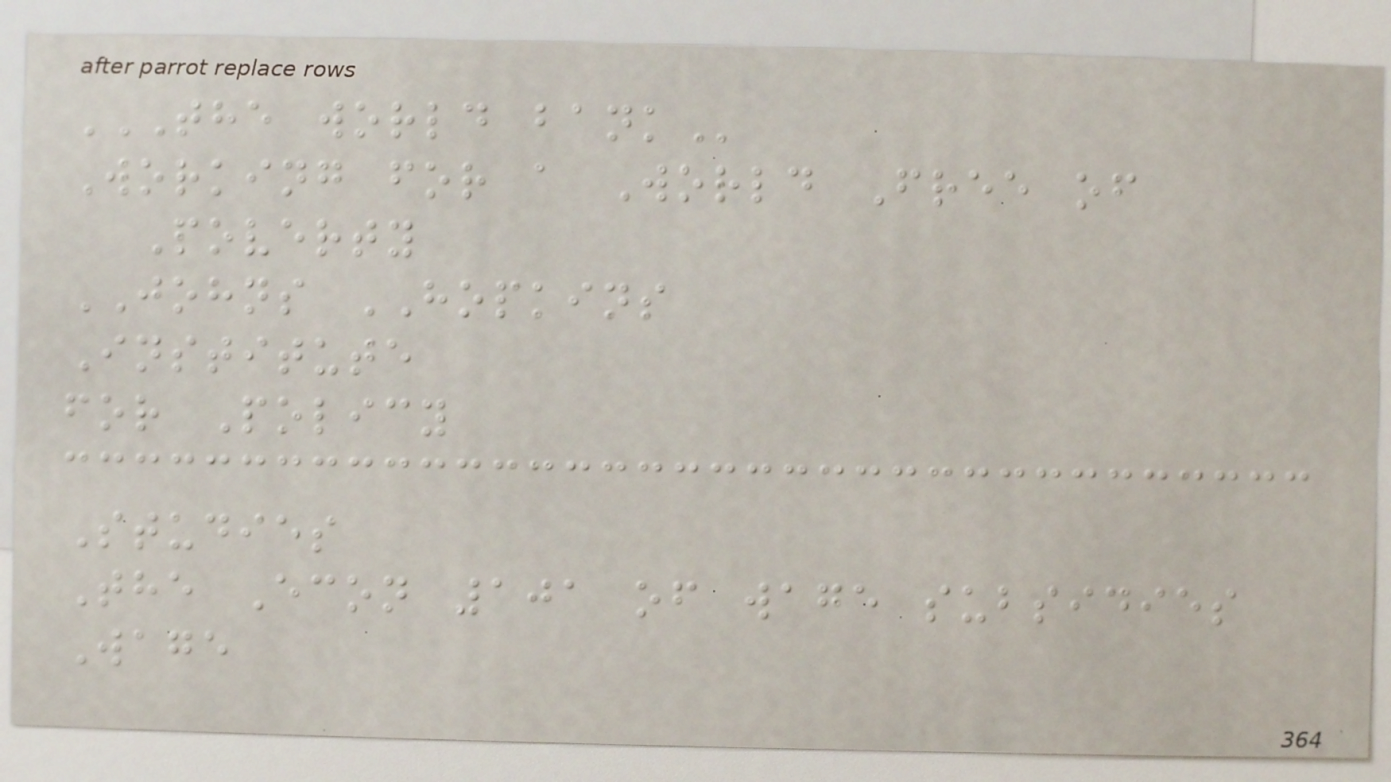THE WORLD BANK
Working for a World Free of
Poverty
JOHNS HOPKINS
Institute
for Policy
Studies
The Econ 101 of wage subsidies
Wage
